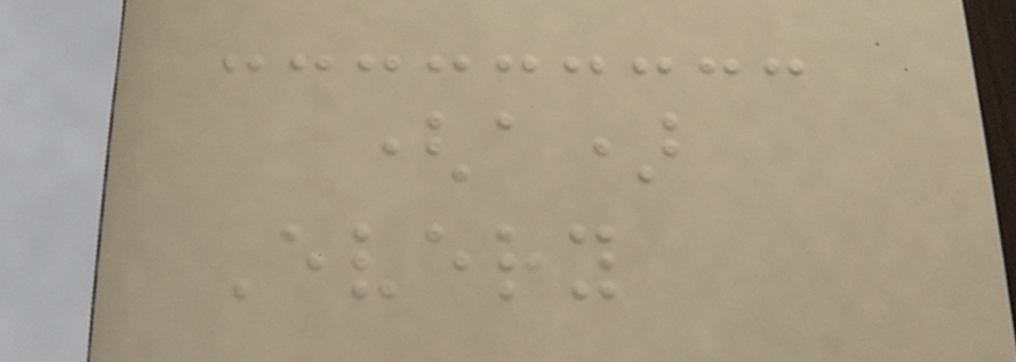(a)
Every
